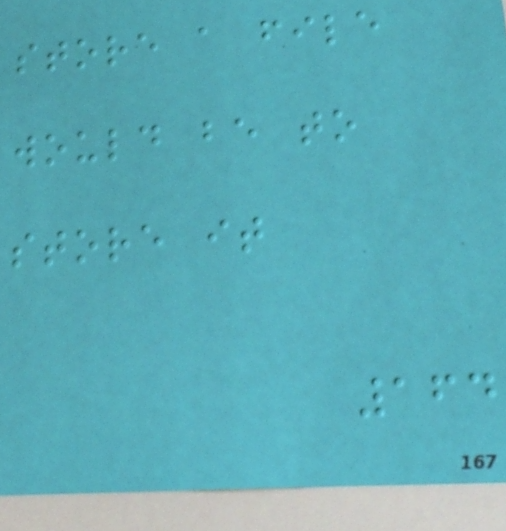store a file
would be to
store it
164
